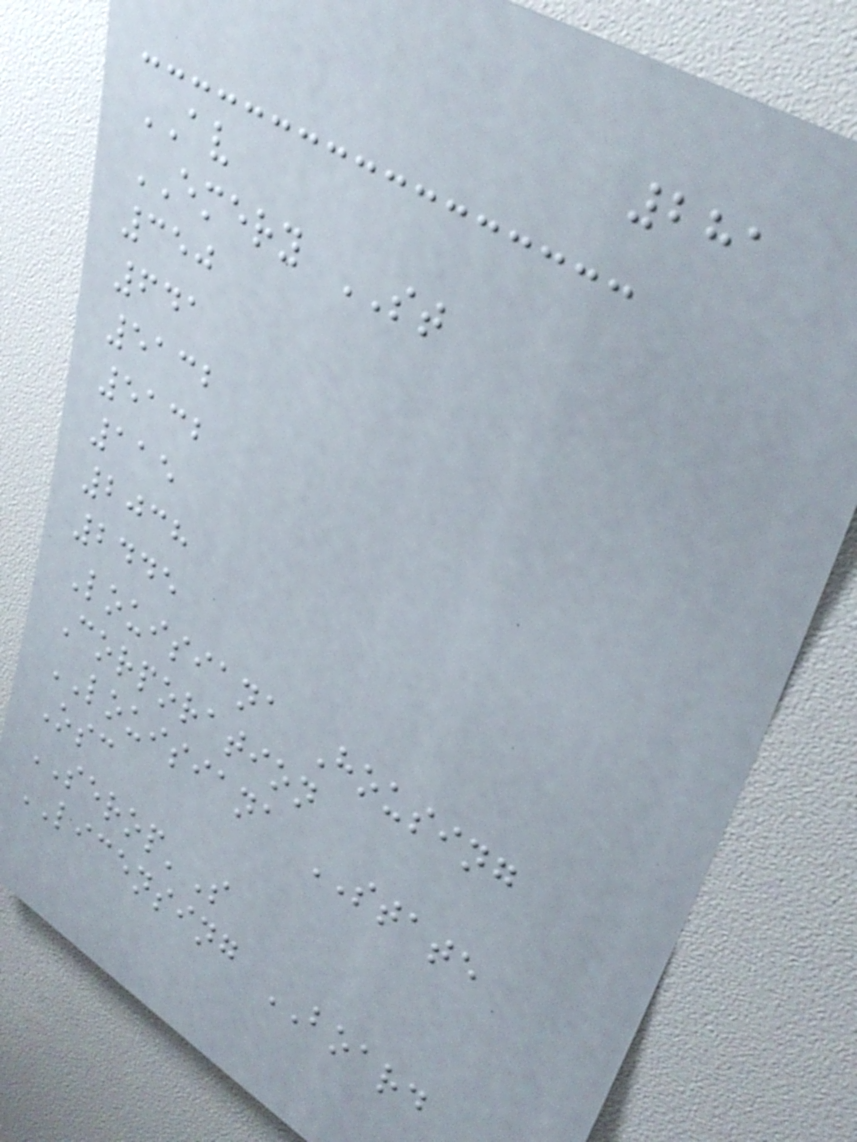281
AV
EMERY ST
350
641
5132
5132
115
2038
2445
Louisiana Housing
Corporation
LOUISIANA STATE
Osc
SEROP'S
LICENSING BOARD
